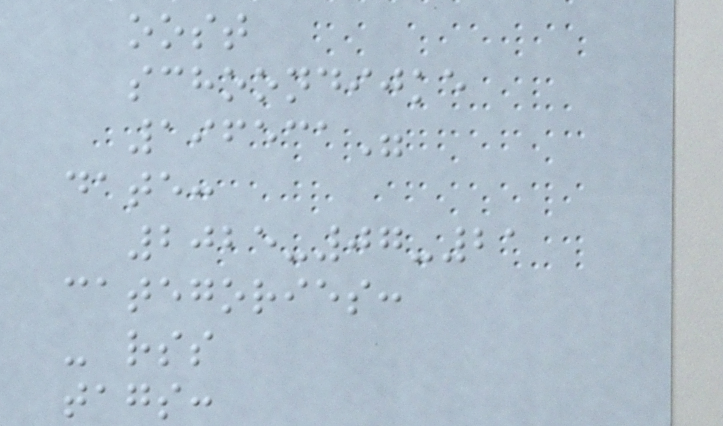oost
schoondijke
196531"
date:
2025-07-21
categories:
- rss
tags:
